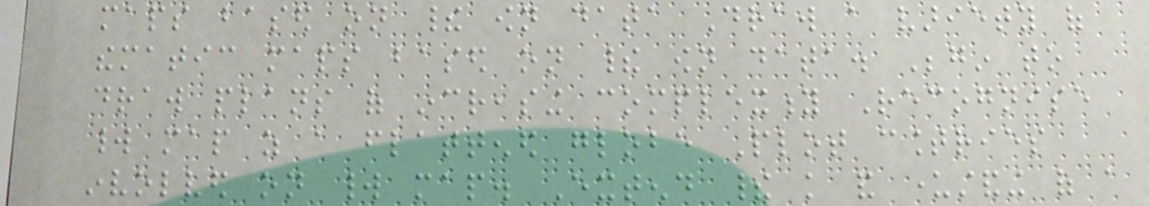maps based on their own data Draw a variety of
thematic maps based on their own data. Begin to
draw plans of increasing complexity Recognise
world map as a flattened globe Plot countries
involved on world map. Extend their knowledge and understanding of a
